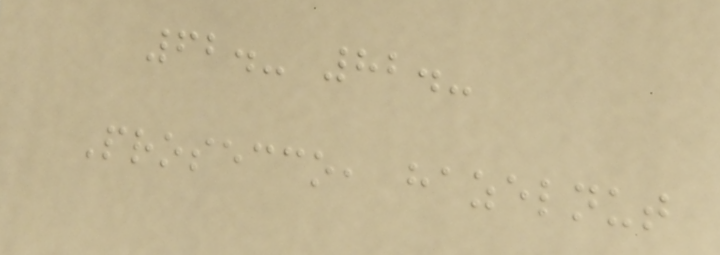62.- 82.-
Prosecco, hazelnut
